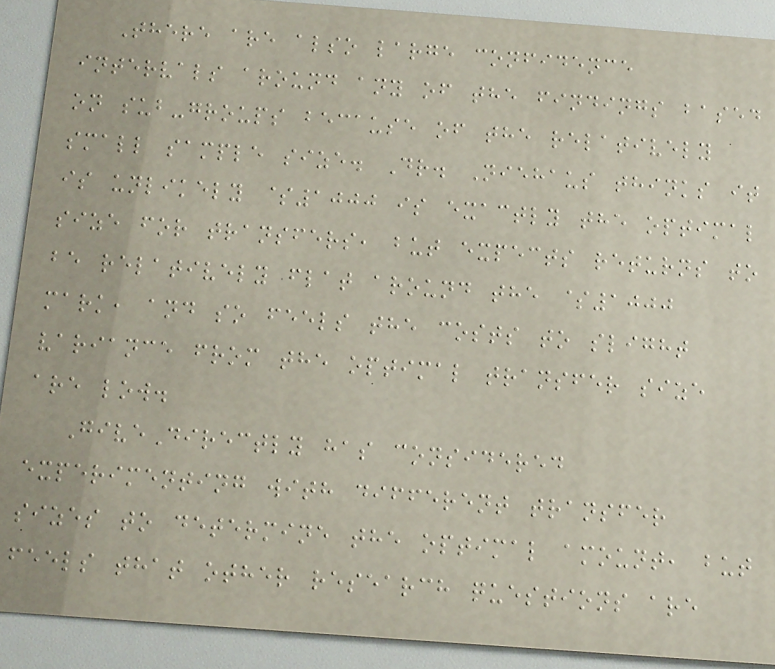There are also large confidence
intervals around any of the findings based
on sub-groups because of the relatively
small sample size. Dr. Niehaus thinks it
is unlikely $1000 is exactly the optimal
size for transfers, but expects returns to
be relatively flat around the $1000
mark, and so feels the costs to slight
variance from the optimal transfer size
are low.
GiveDirectly has considered
experimenting with different transfer
sizes to determine the optimal amount, but
feels that other research questions are
